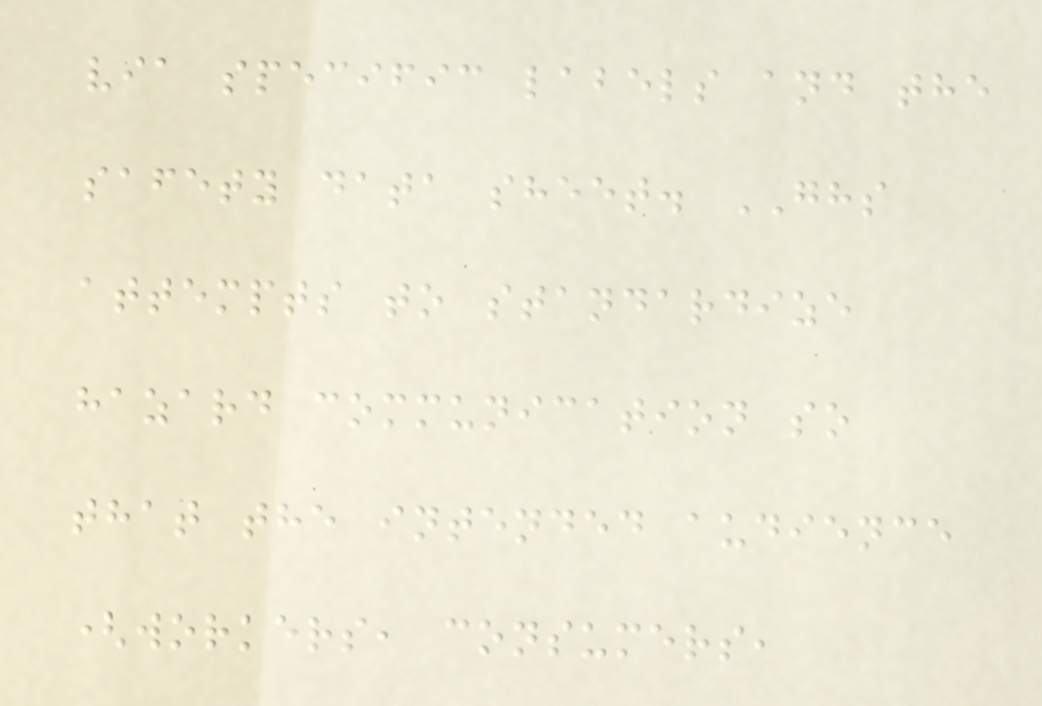via specific labels and the
safety data sheet. GHS
attempts to standardize
hazard communication so
that the intended audience
(workers, consumers,
